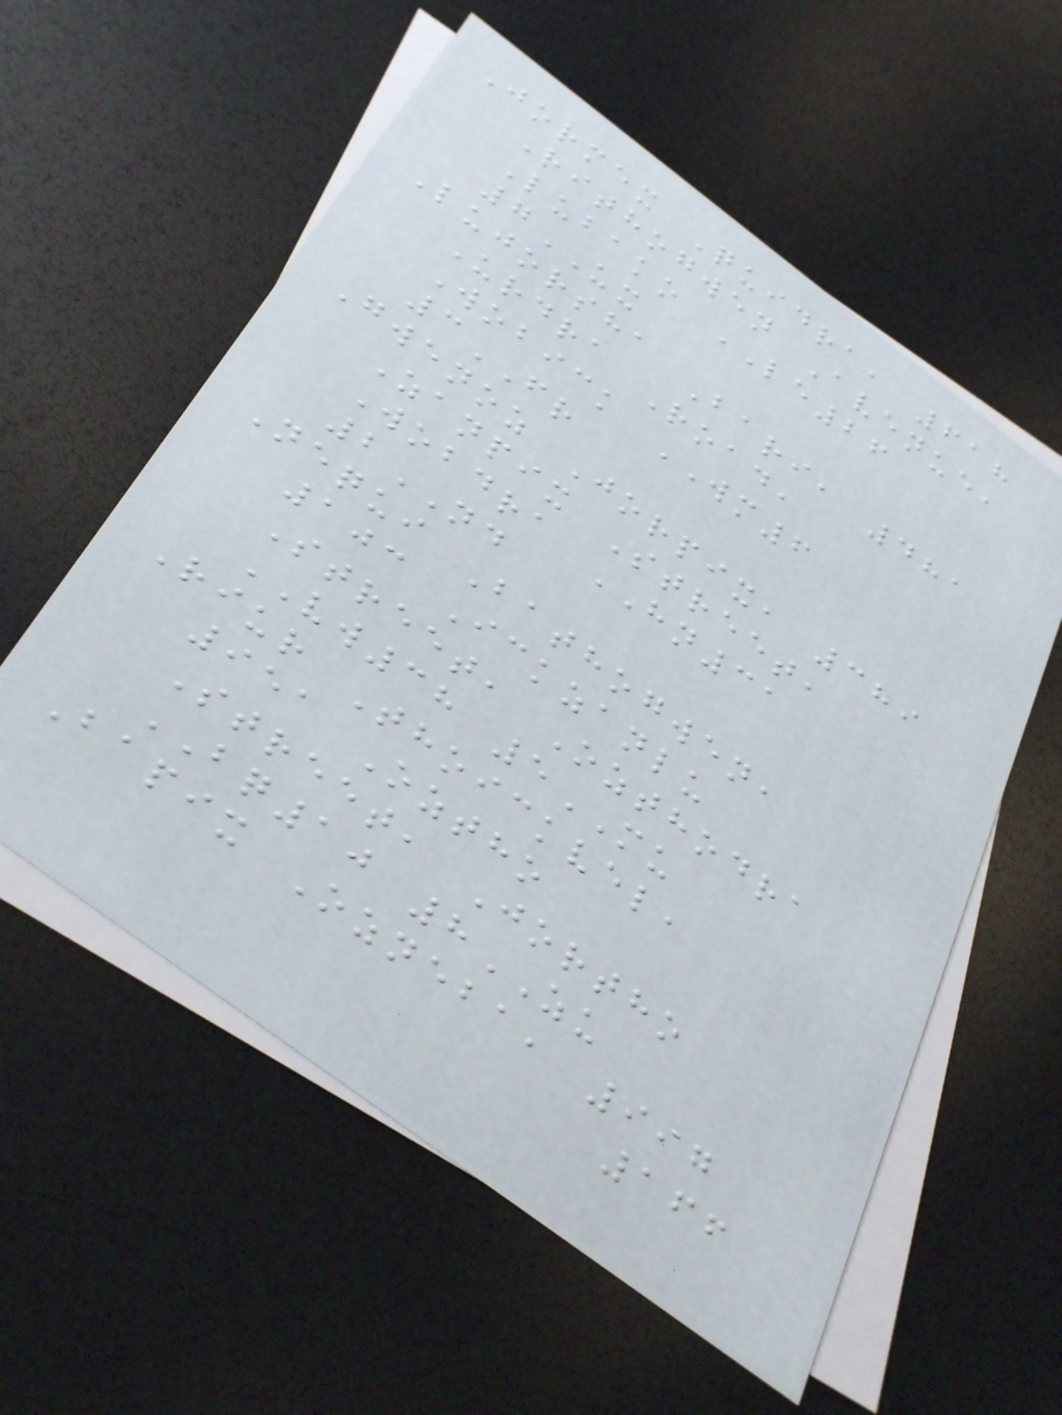Jormex Quidra, 618
Rithogwen Avenue,
Lubako LE26
7UX
Lujorsha Bari, 481
Urdra Road,
Wobick WM6
3FR
Gwenoz Jorpix, 389
Zanpix Street,
Wobdra HN31
2ND
Nequi Bathogwen,
103 Ickzanlu
Street, Ozthodra
VW38 5MU
Riur Thoickvel,
951 Oztho
Street, Jortho
BQ10 8ZU
Bapix Ozneba, 997
166
